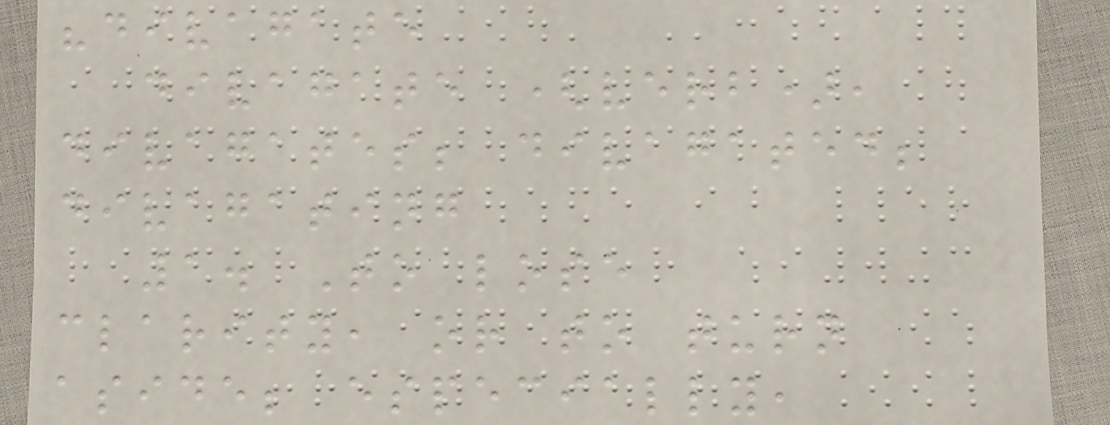"divagate
divagate (verb),
divagates; divagated;
divagating
1. To lose
clarity, or to turn
aside; especially,
